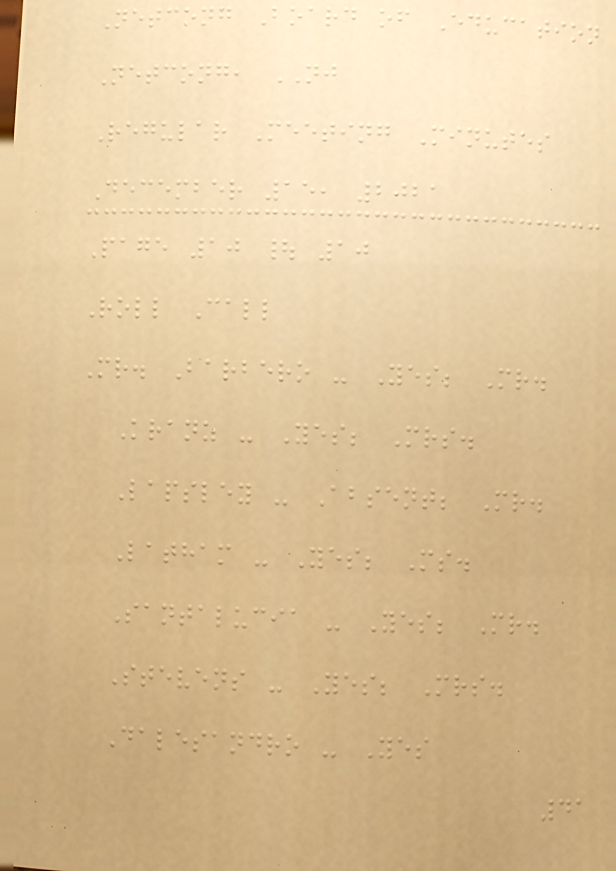Netcong Board of Education
Netcong, NJ
Regular Meeting Minutes
December 15, 2021
Page 10 | 10
Roll Call
Mr. Barbero - Yes; Mr.
Kranz - Yes; Mrs.
Lapsley - Absent; Mr.
Latham - Yes; Ms.
Santalucia - Yes; Mr.
Stevens - Yes; Mrs.
Dalesandro - Yes
41
